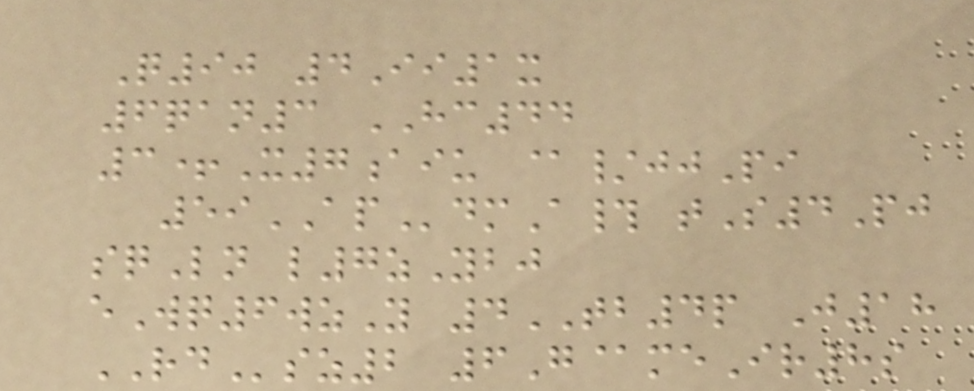Q90 4Ii1x
6qan3 HC44
3+X7aiu @/jjPi
59APdmA# tS4Pj
sqLn l7zYbj
eWq6wzY 4TB4p J18
RDsz2 6G@meIr8s
